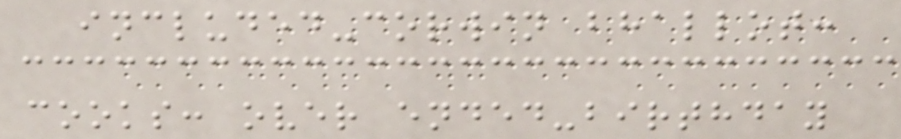included-corwin bhallot:
cooks: over ended-birthday
